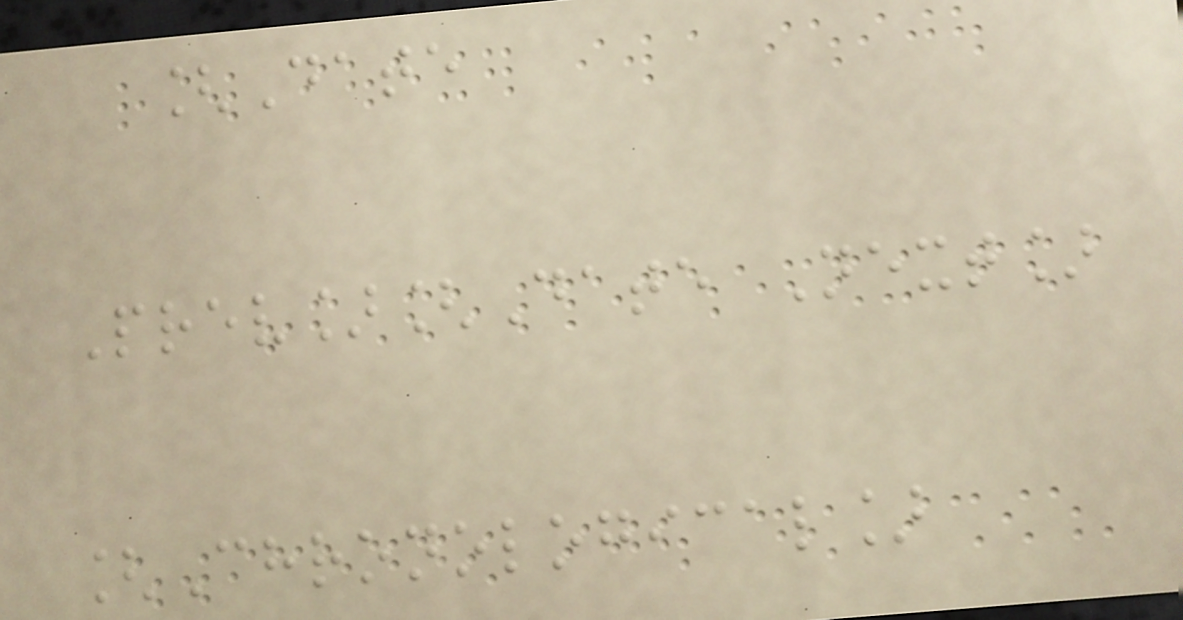[Date
Prev][Date Next]
[Chronological]
